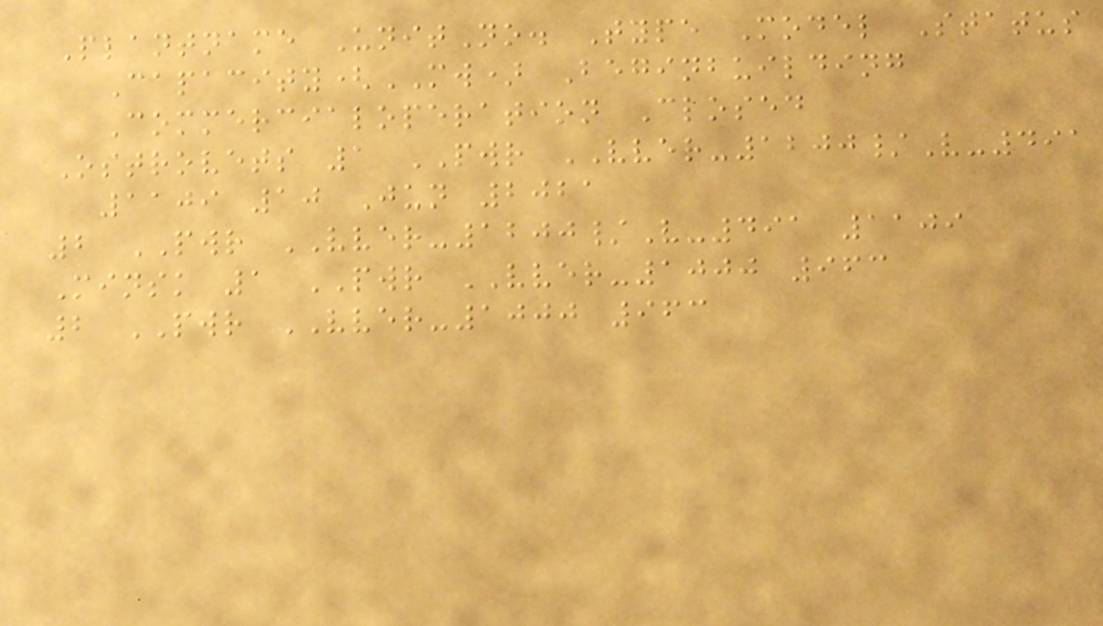Plantname UnitNo. Type Model Status
Capacity(MW) Beginbuilding
Commercialoperation Closed
Ostrovets 1 PWR VVER-1200/V-491
1109 10 Jun 2021
2 PWR VVER-1200/V-491 1109
Minsk 1 PWR VVER-1000 963
2 PWR VVER-1000 963
